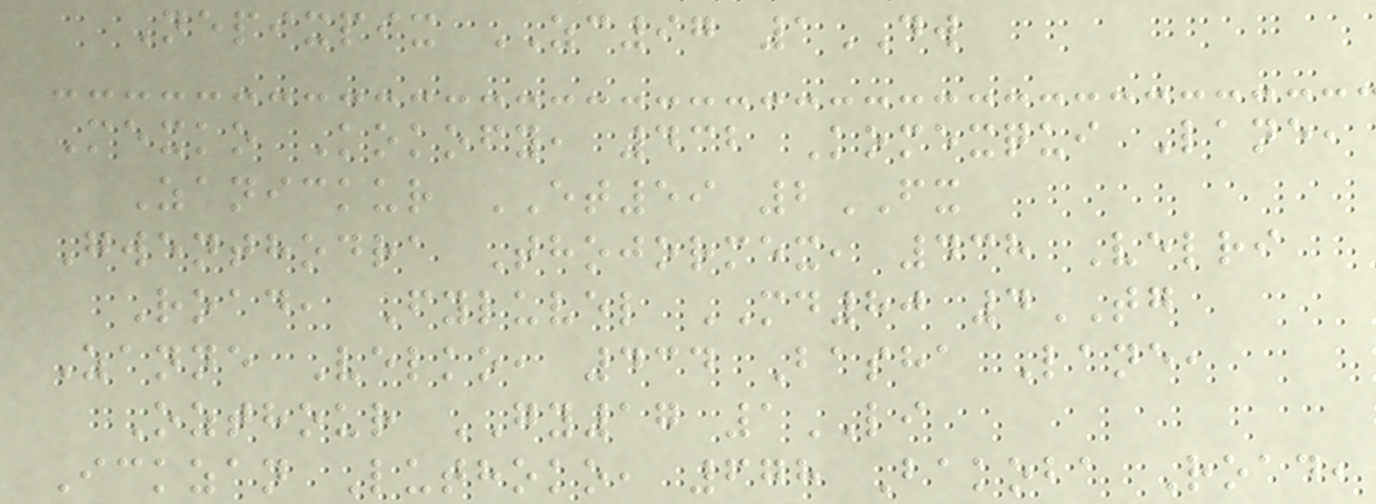Nepixpix ZC97 1DW
Mexko Kokofy, 432 Komexqui Lane,
Zanickur ET59 2FX
Gwenthodra Thojormex, 438 Velri
Road, Fyluvel MD80 4TG
Zanne Velko, 434 Basha Lane,
Ozthour GY17 1LI
Ickzan Luthoko, 678 Bakoba Road,
